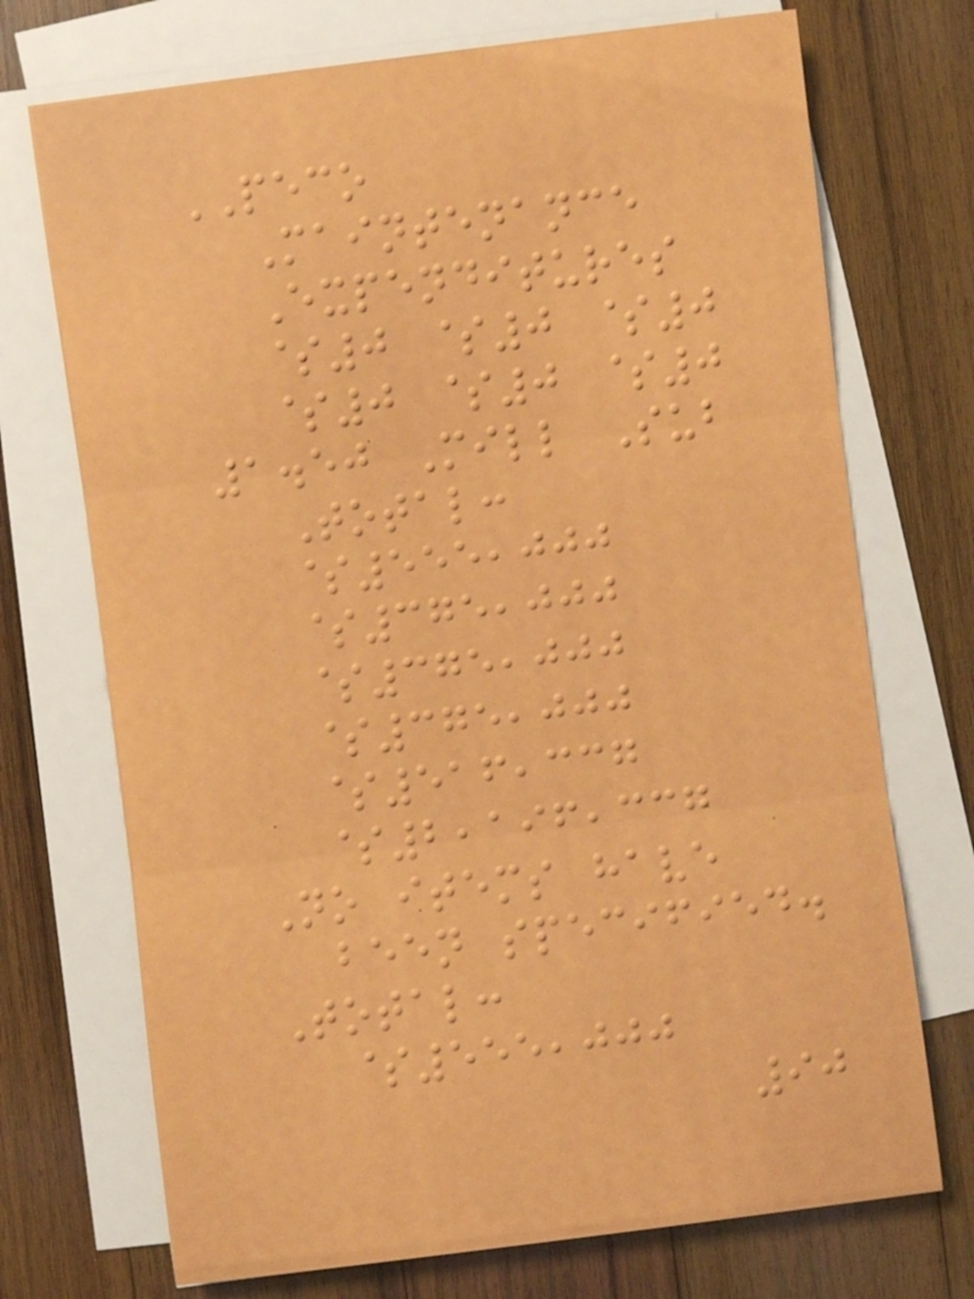PECO
Maintenance
Expenditures
$0 $0 $0
$0 $0 $0
1.50 Mill Sub
Total:
$555,000
$375,000
$375,000
$375,000
$516,337
$2,196,337
No items have
been specified.
Total:
$555,000
90
